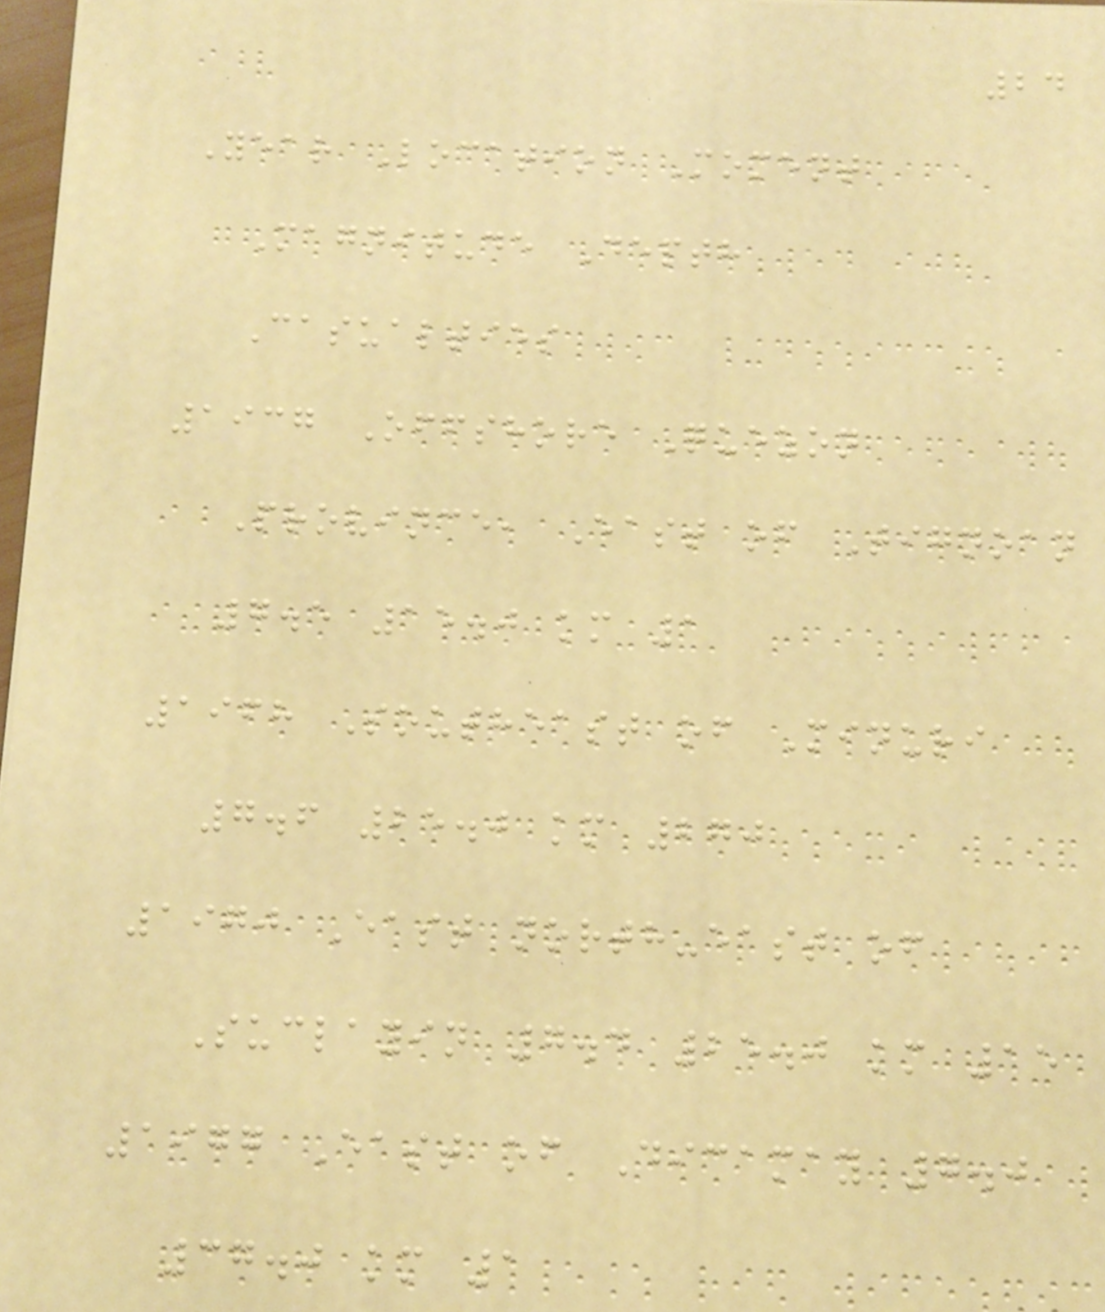24
Year Location Moment
Magnitude Depth
Casualties
1937 Offshore Quezon
Province, East of Tignoan
7.5 15.0 km 1
1968 Southeast of Minuri
7.6 25.0 km 270
1970 East north-east of
Suclayin 7.4 25.0 km 15
1977 East of Dicamay 7.0
37.0 km 1
